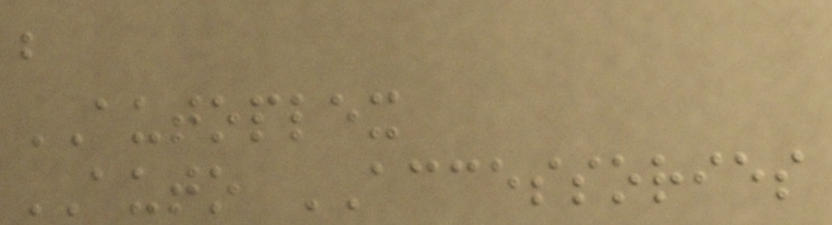b
AUTOPLEX
AUTO ACCESSORIES
